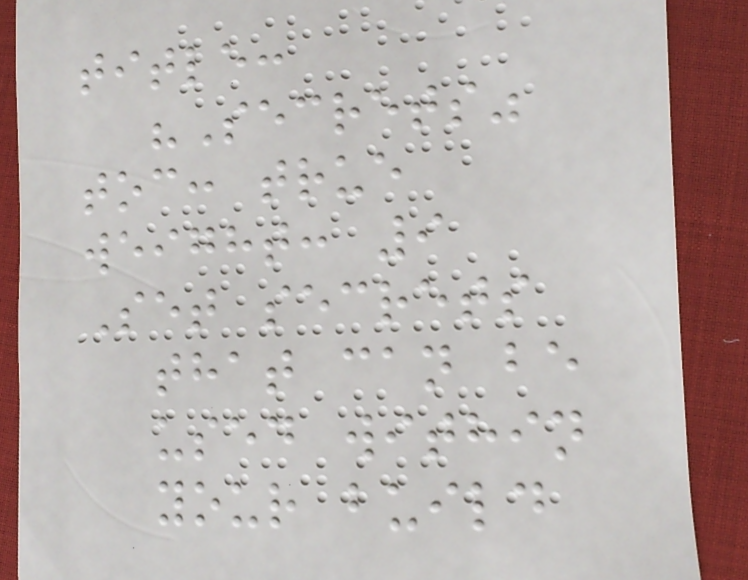title:
"Secrets"
toc: true
weight: 9
Set secrets
that can be
used within
your build
